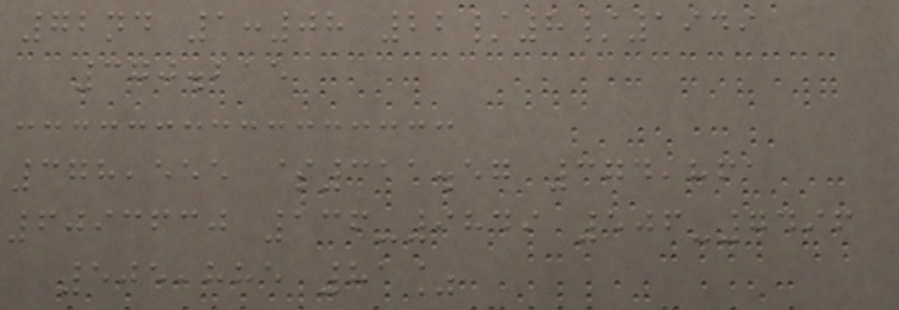72nd 1:08 22/8/1949
370.215
378,555 $311.57 374,861
6093630 136-9849 506-7496
505,885 81%
